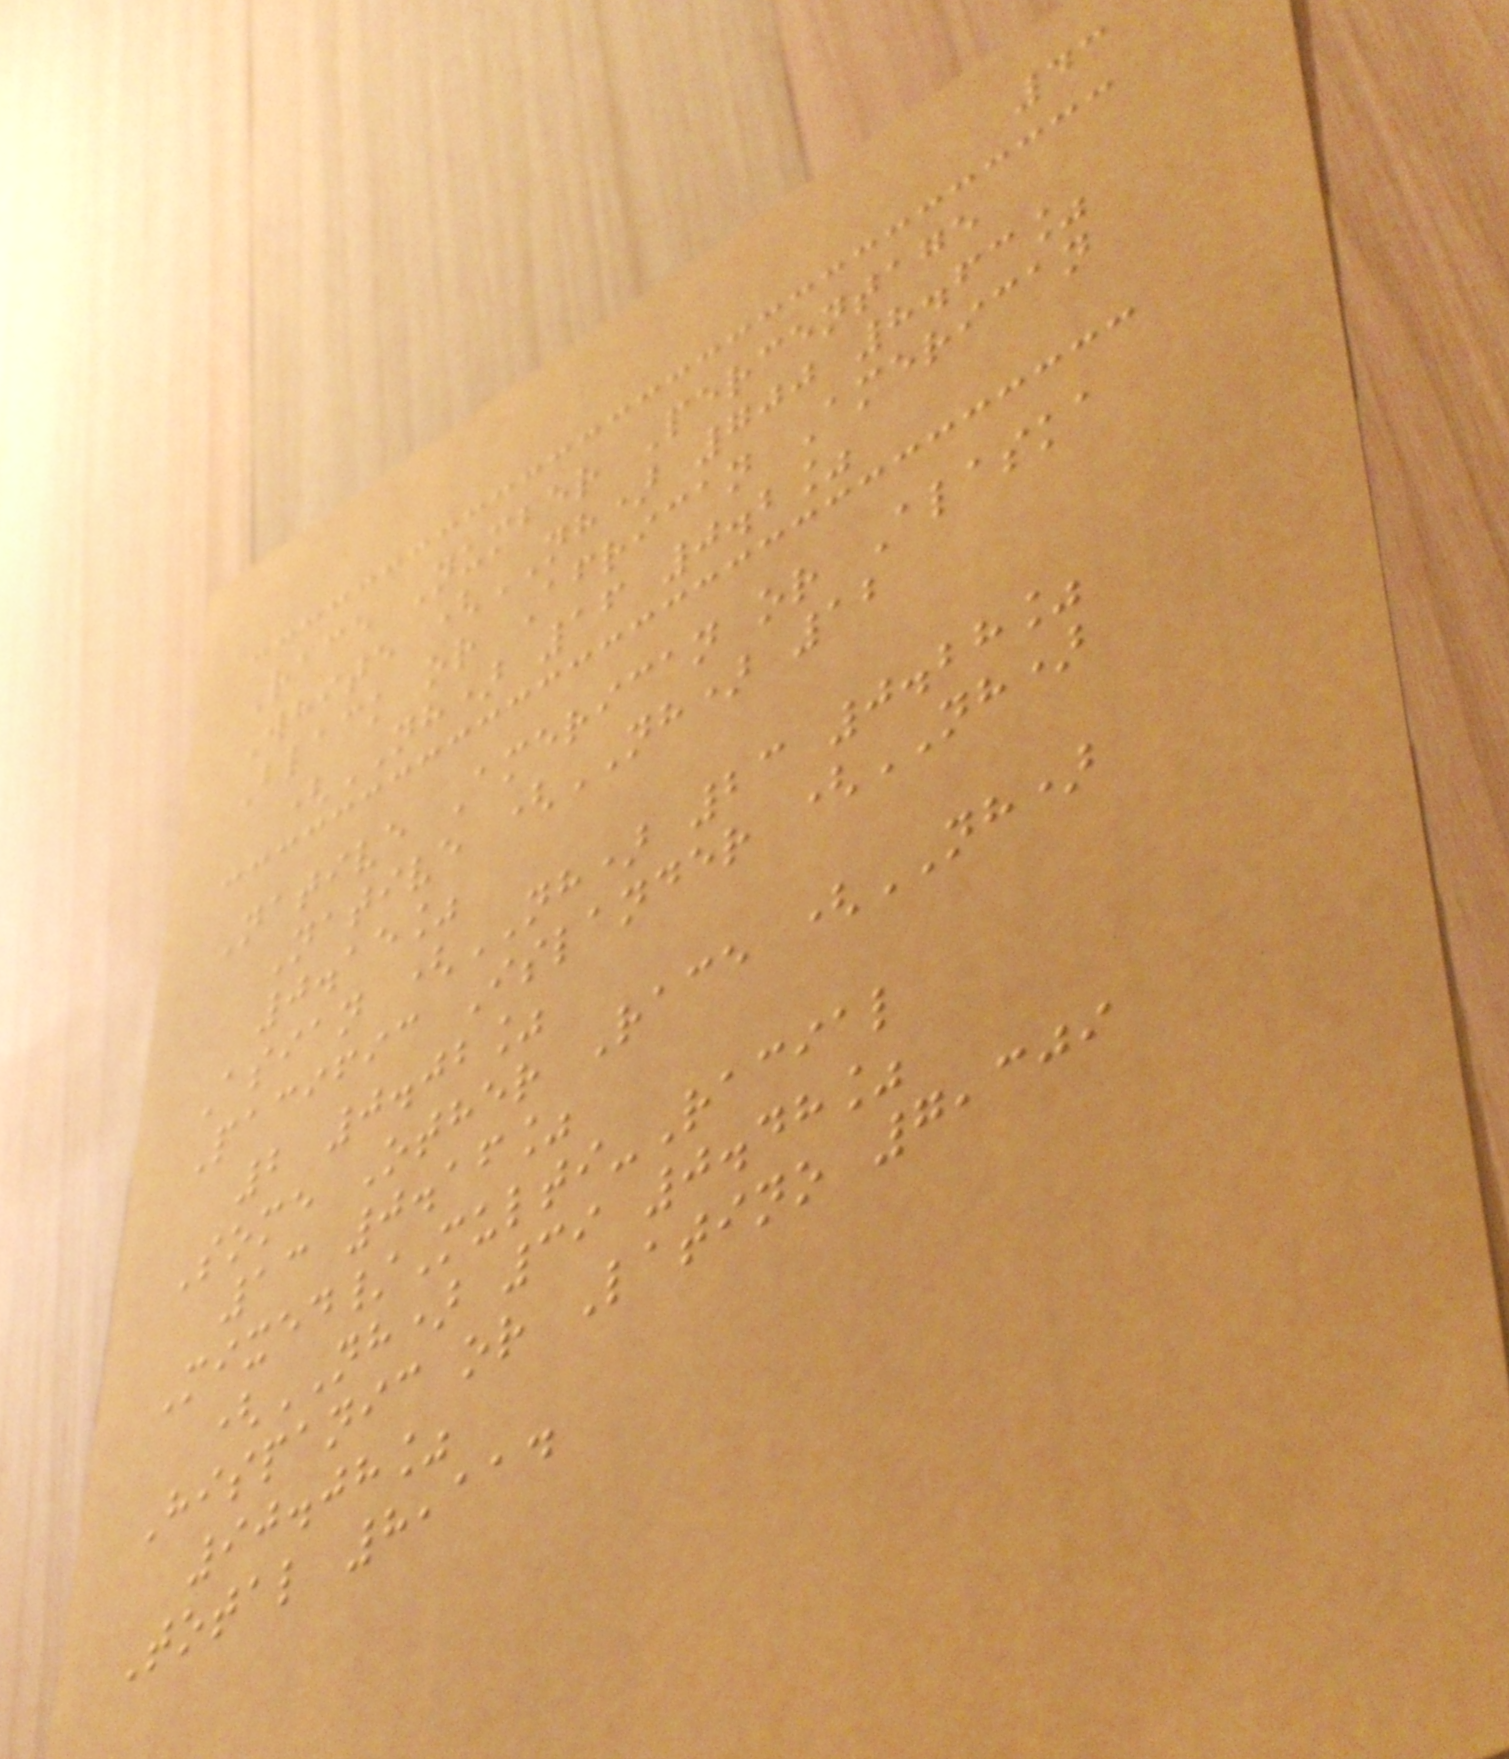43
Race Number Percentage
White (NH) 700 8.63%
Black or African American
(NH) 16 0.2%
Native American or Alaska
Native (NH) 12
0.15%
Asian (NH) 23 0.28%
Pacific Islander (NH)
2 0.02%
Some Other Race (NH)
13 0.16%
Mixed/Multi-Racial
(NH) 39 0.48%
Hispanic or Latino 7,309
90.08%
Total 8,114
